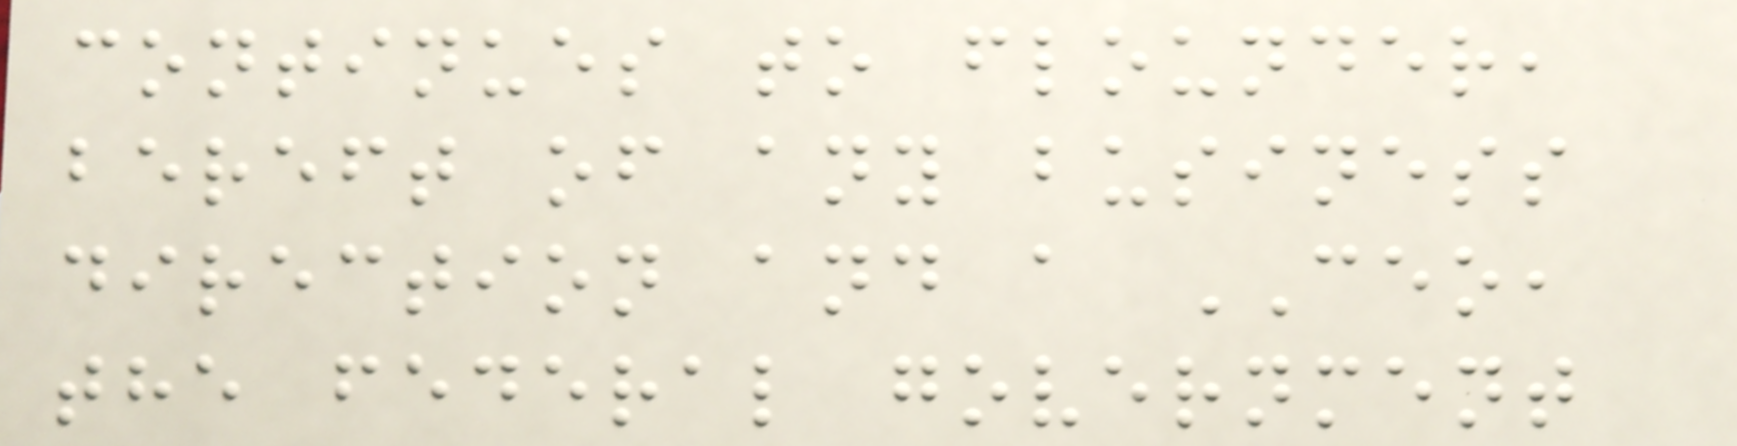continues to flounder,
bereft of any business
direction and a CEO,
the federal government
